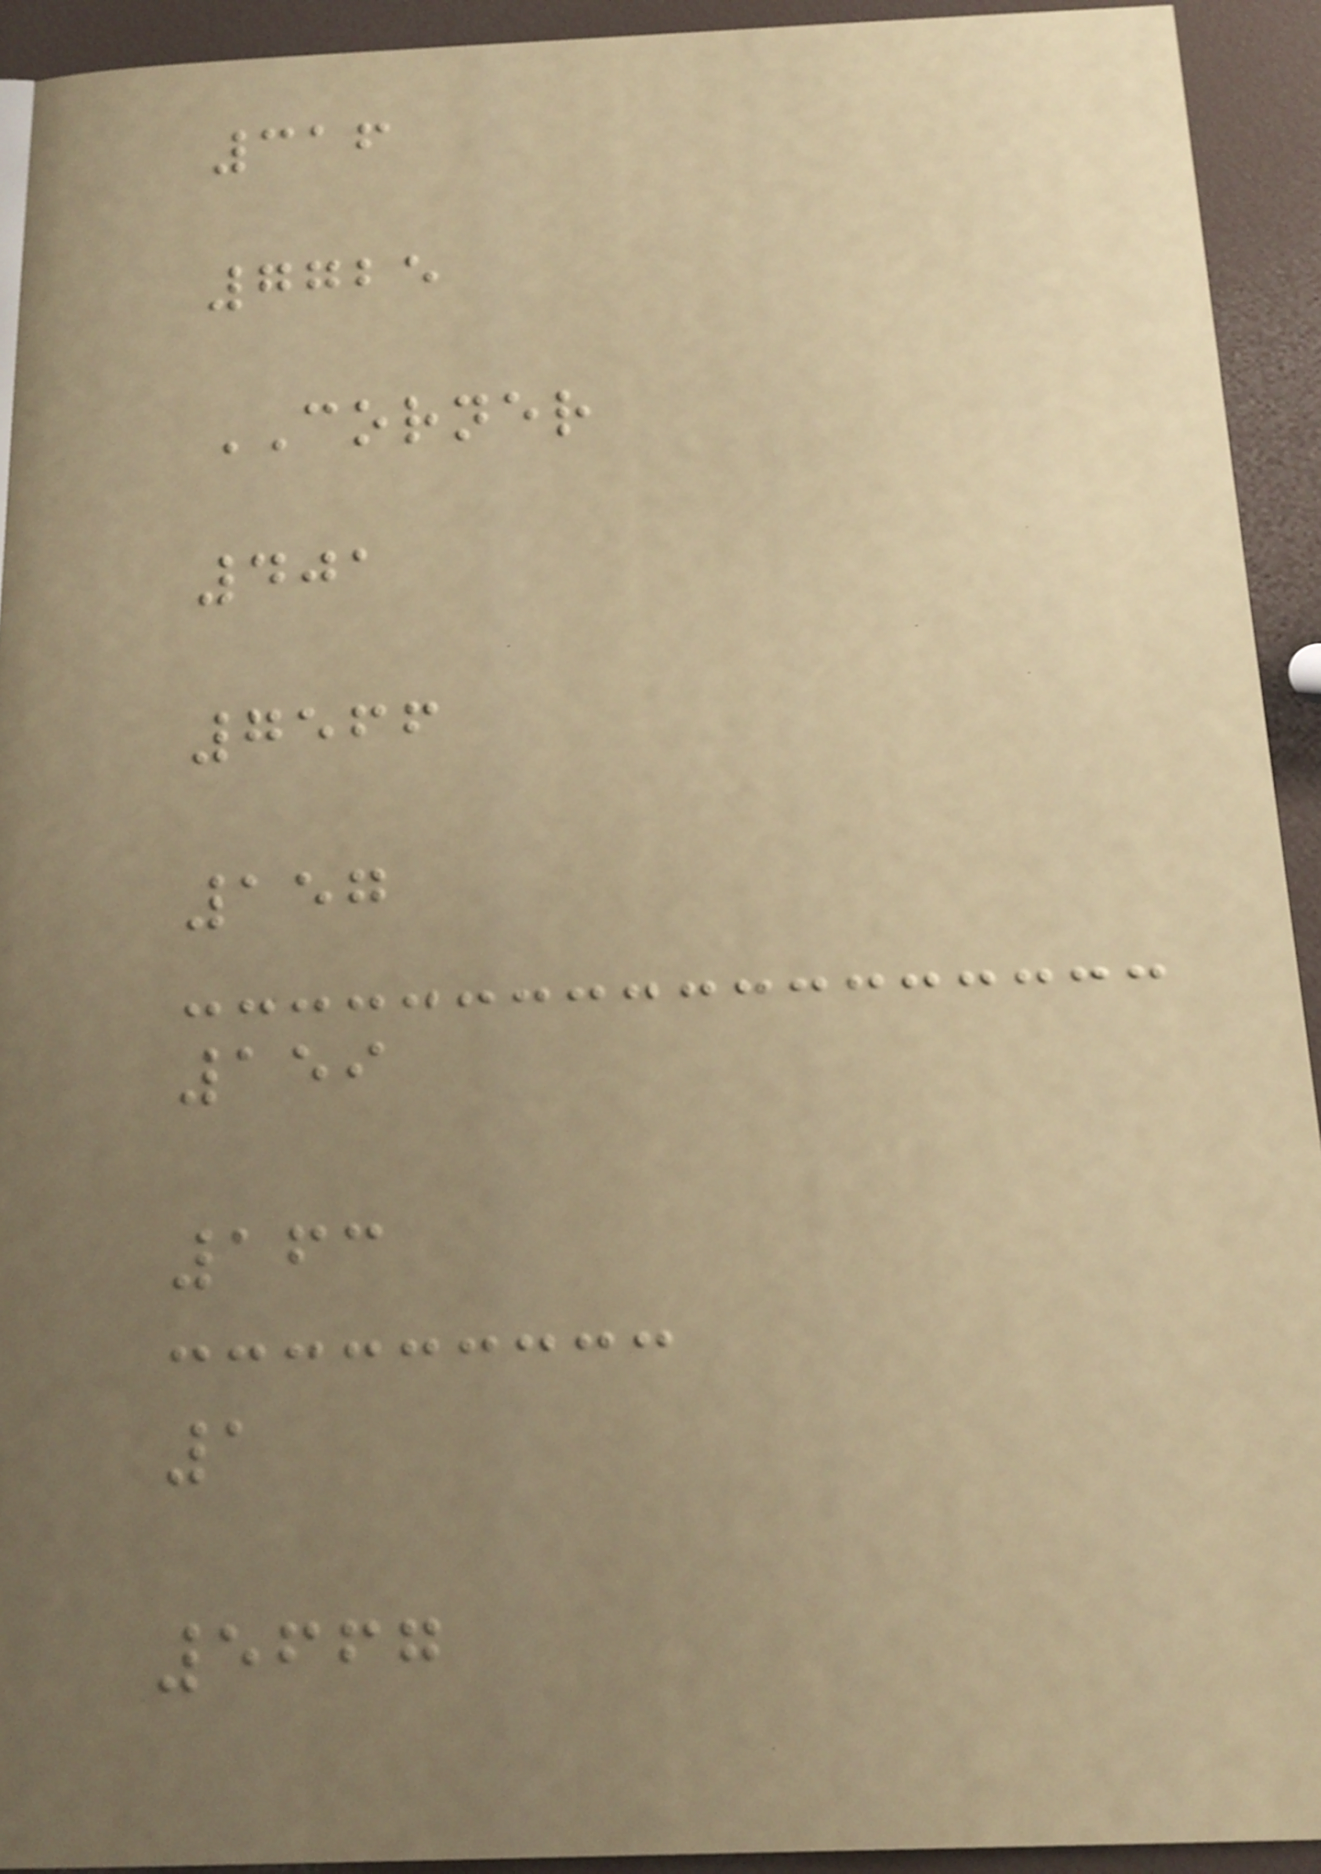316
7725
CORNER
401
7566
157
159
163
1
5667
